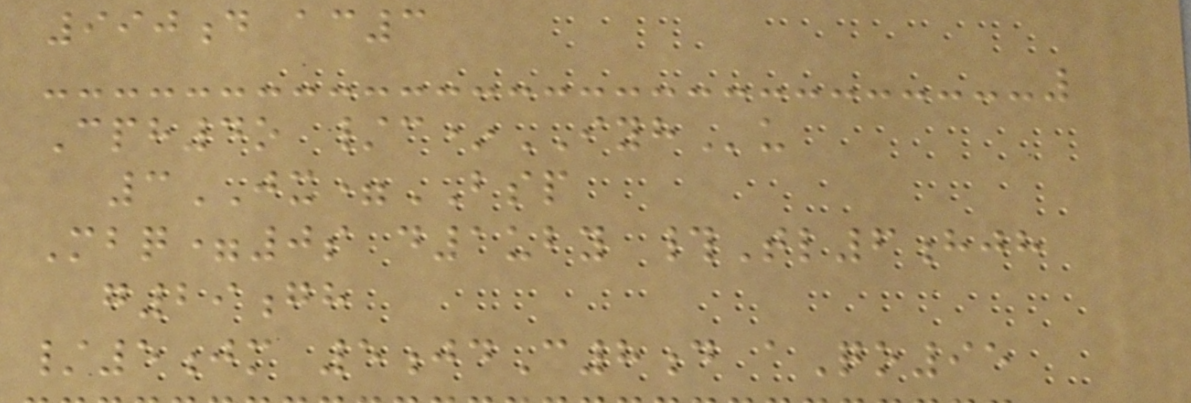990d ac3
Cph4o /c*IYHu
3JX=BSP
Mbq=0s d1uby #Tl6hjh
g29gh
/5jm 5jdC8d aQo95
